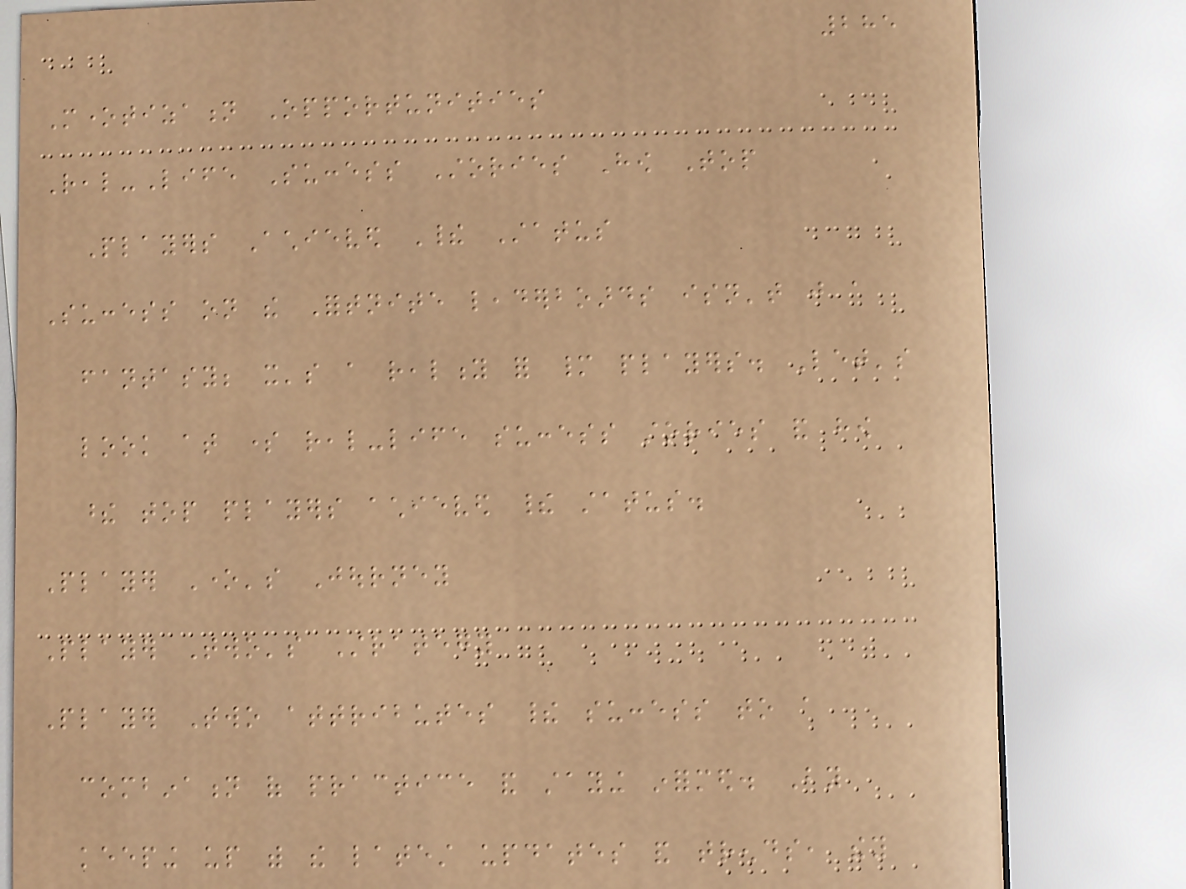285
Monetization Opportunities
Real-Life Success Stories How Top
Players Achieved Their Status
Success on the Fortnite leaderboards isn't just a
fantasy; it's a reality for many players. Let's
look at some real-life success stories and how
these top players achieved their status.
Player One's Journey
Player Two's Strategy
Player Two attributes their success to a
combination of practice and staying informed. By
keeping up with the latest updates and trends, they
